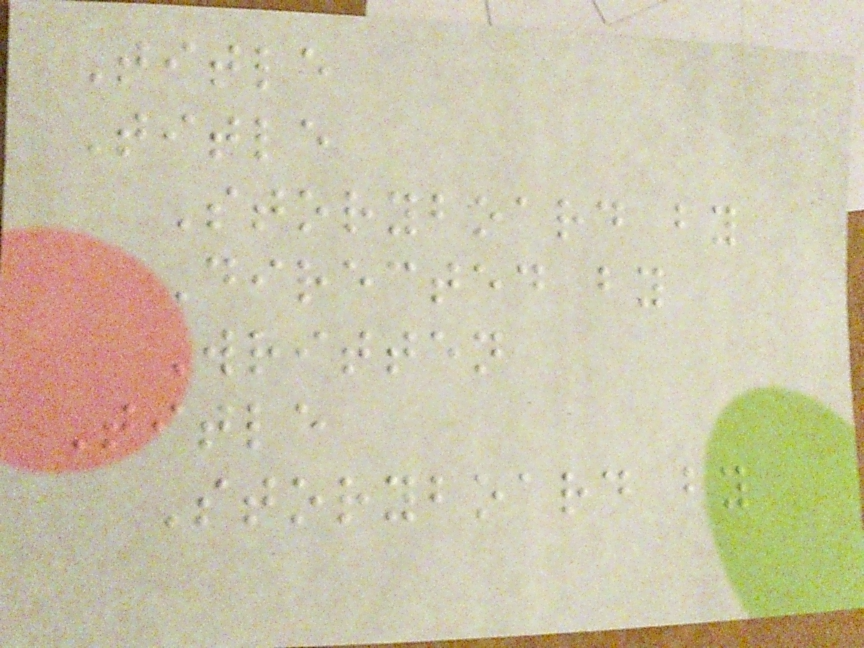Title
Title
Storyboard by
Directed by
Written
Title
Storyboard by
